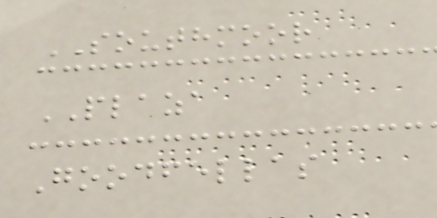SOUTHMOOR
PLAZA
Goodfellas
